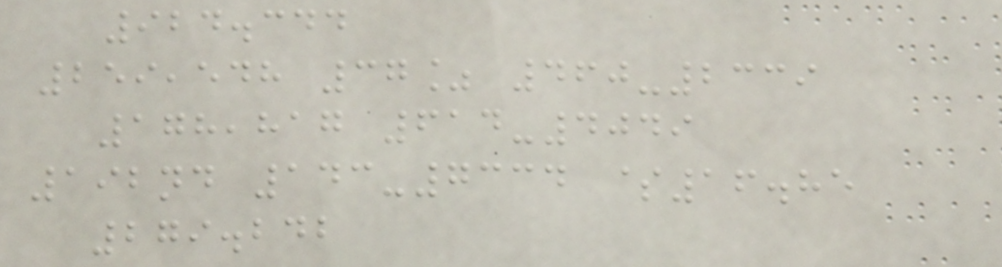924.344
259,548 37% 460-2339
178,817 614-4049
192nd 143-7334 $16.85
279.242
